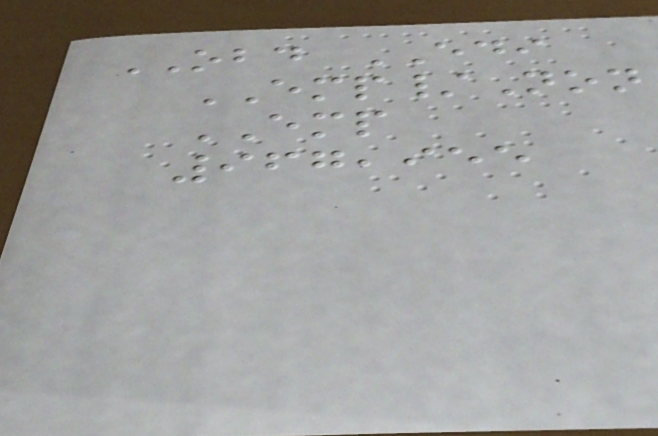OBD EDI
EMP/Non
EMP
967,955
